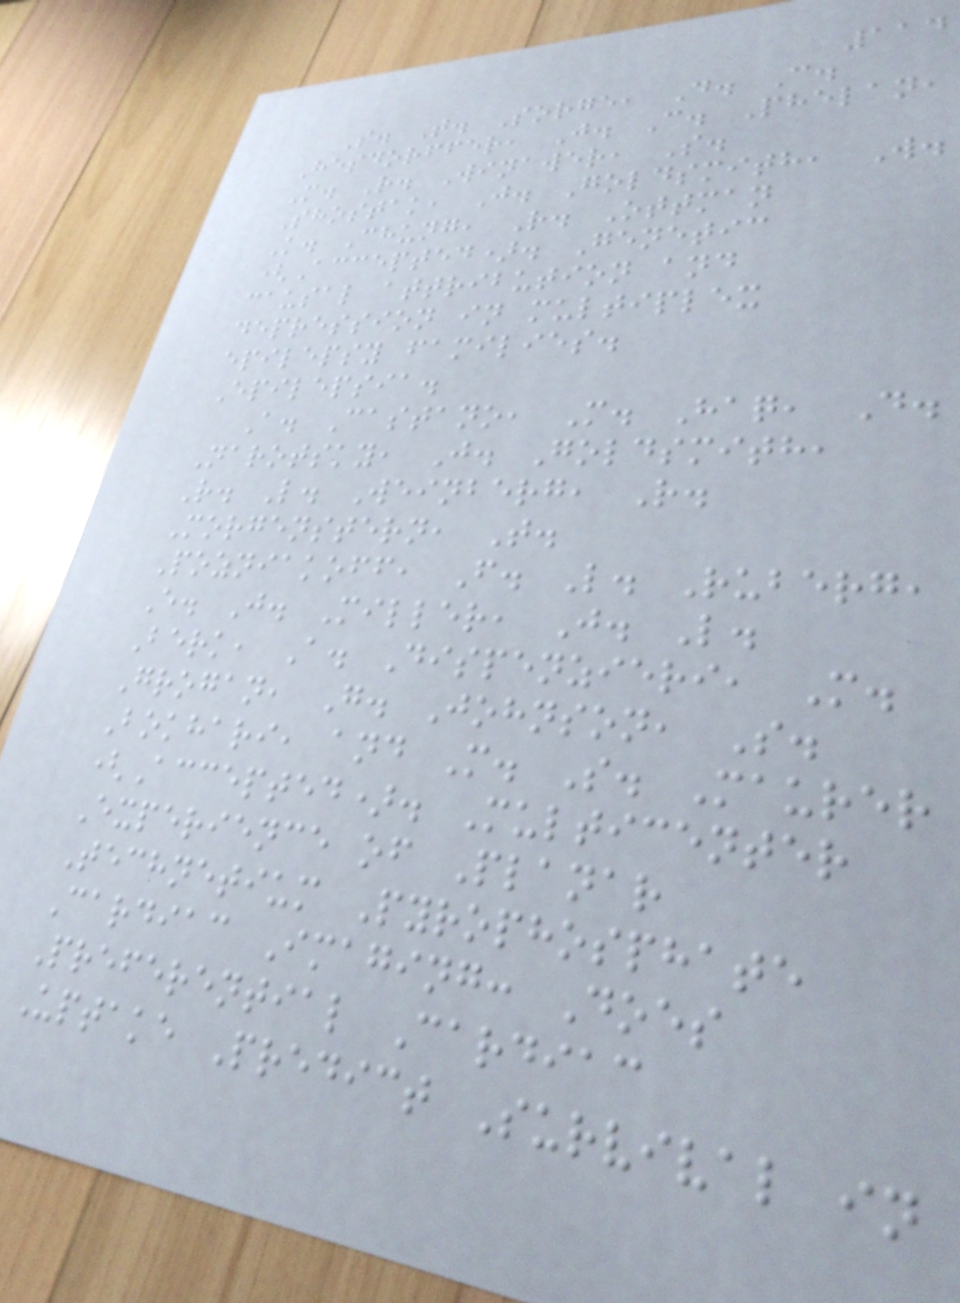114
S. T. Sorge, D. C.
Hesdorffer, J. C. Phelan,
M. R. Winawer, S.
Shostak, J. Goldsmith, W.
K. Chung, R. Ottman
(Accepted). Genetic
causal attribution and
depression in multiplex
epilepsy families.
Epilepsia.
A. Castano, M. Haq, D.
Narotsky, J. Goldsmith,
R. L. Weinberg, R.
Morgenstern, T.
Pozniakoff, F. L. Ruberg,
E. J. Miller, J. L.
Berk, A. Dispenzieri, M.
Grogan, G. Johnson, S.
Bokhari, and M. S. Maurer
(Accepted). Multicenter
Experience of Planar
Technetium Pyrophosphate
Cardiac Imaging: Does
Preferential Cardiac
Uptake Predict Survival in
